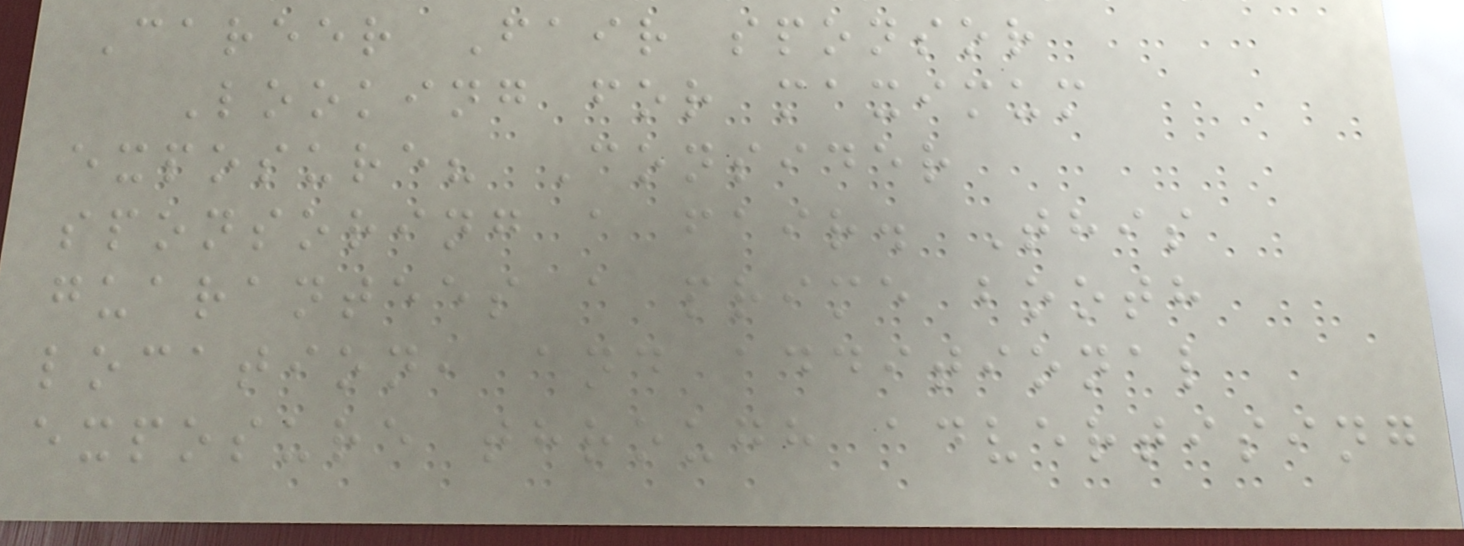Career Fair sponsor
Looking for maximum
exposure? Consider
sponsoring a fair. This
guarantees a prime booth
location, and additional
exposure through advertising
